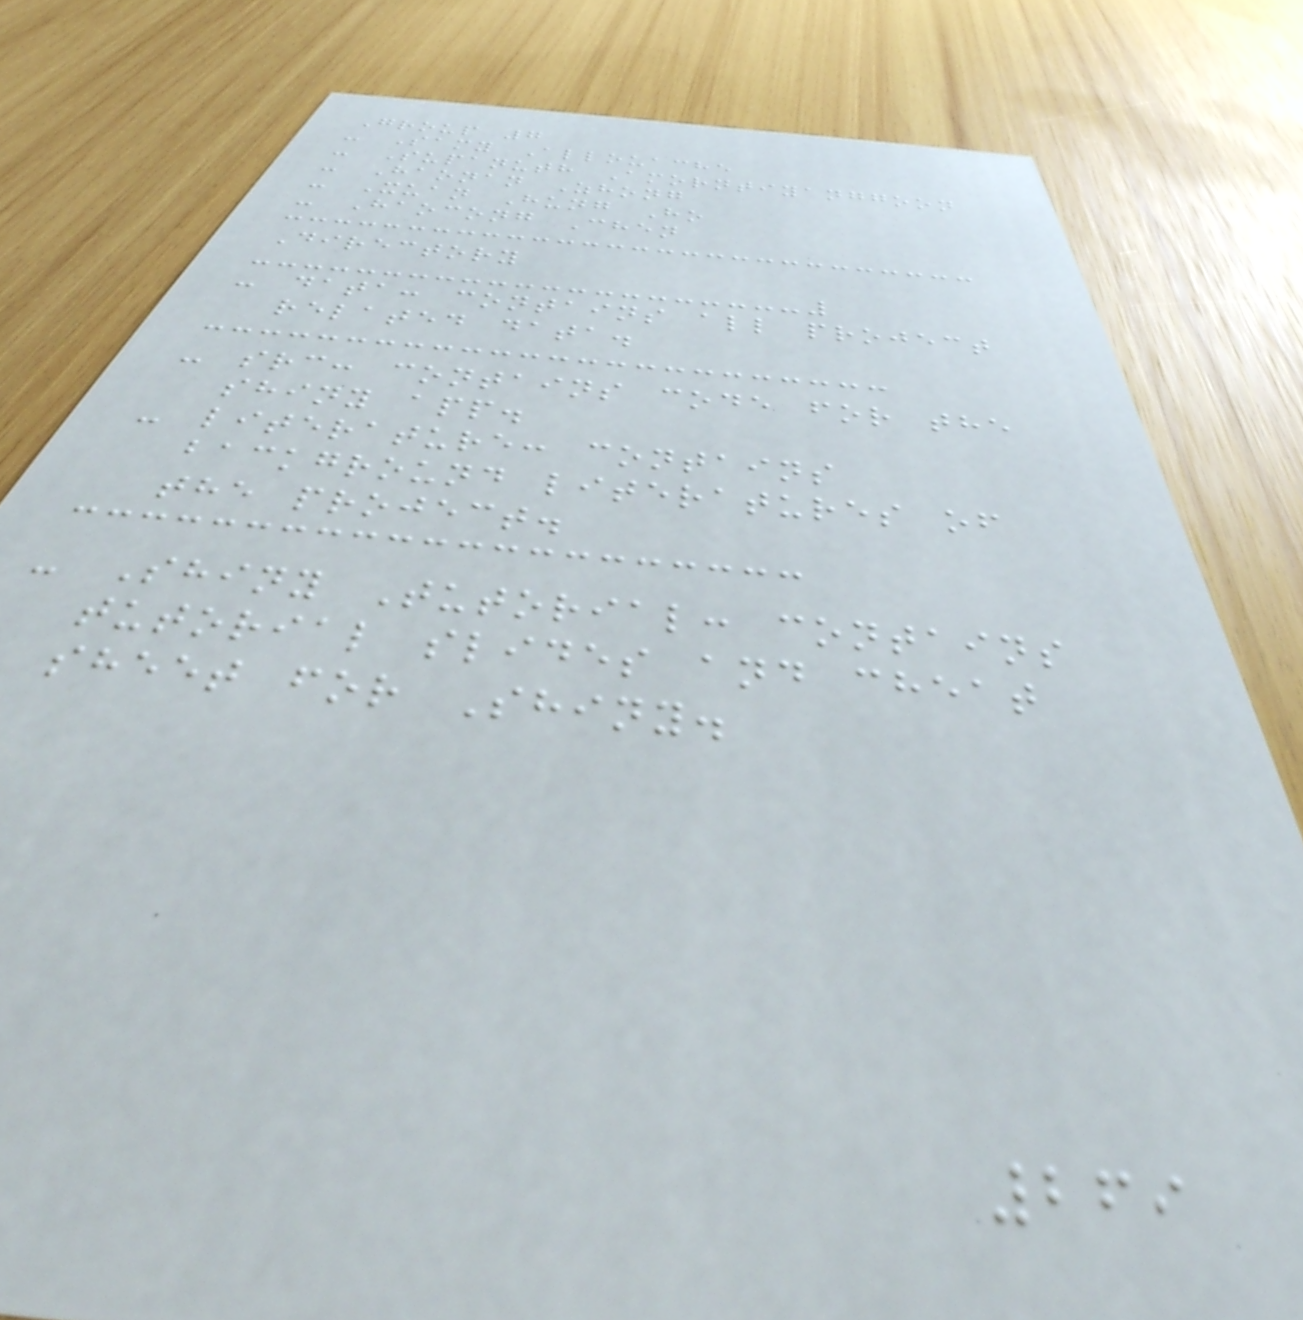Group 7
- Samy Allouache
- Supanuth Amorntiyanggoon
- Haonan Zhong
- Xuan Hung Ho
- Haocong Chen
Directory
- data: contains all project
related data.
- src: contains code for the
shiny app.
- literature: contains
background literatures of
the project.
- Shiny Tutorial: contains
tutorial slides and cheat
sheet for Shiny.
269
